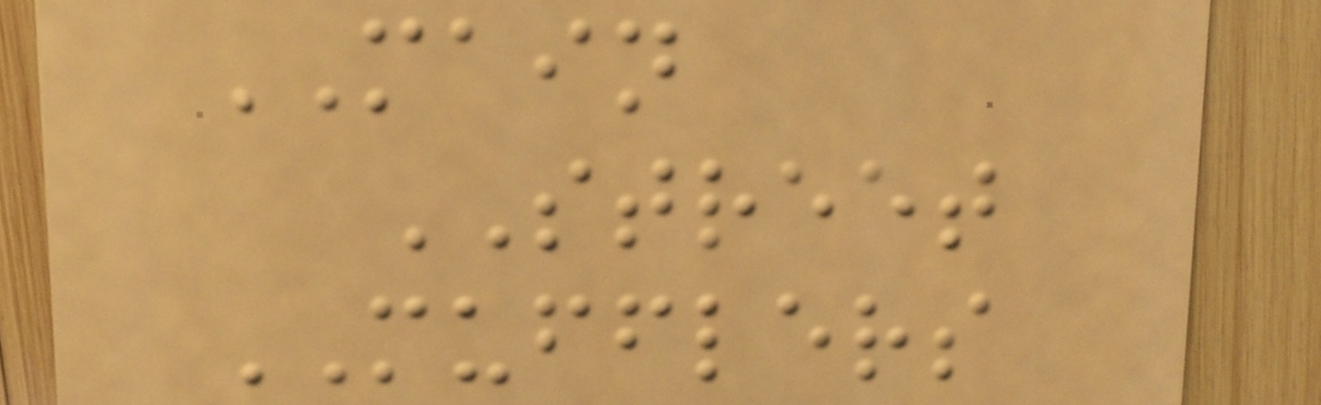MAIN
STREET
MUFFLERS
